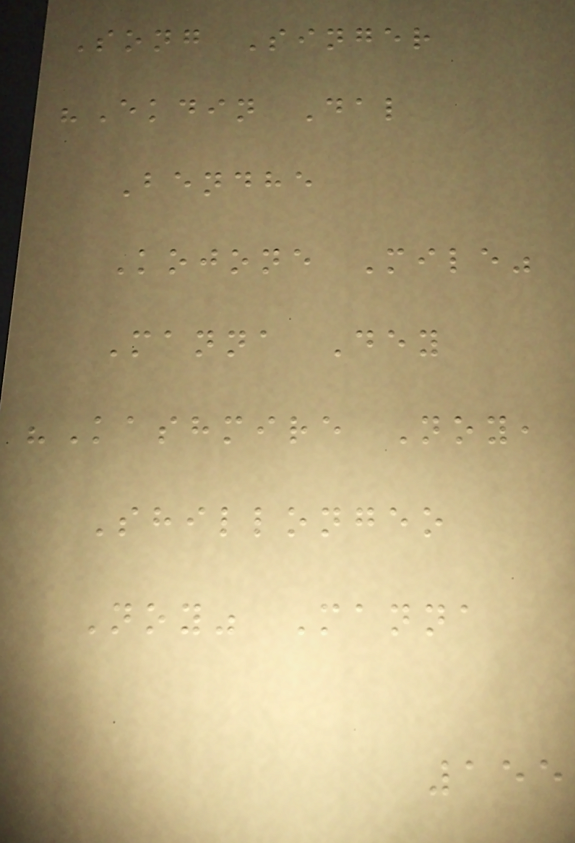Song Singer
"Ekdin Dal
Bendhe
Kojone Mile"
Manna Dey
"Kashmire Noy,
Shillongeo
Noy" Manna
155
